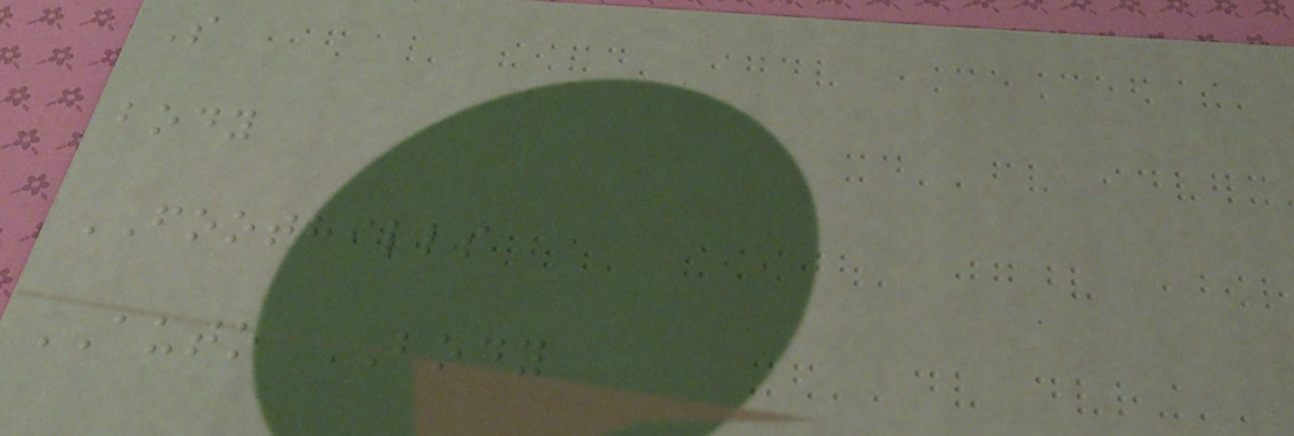S
body
FOOTHILLS
AUTO BODY
